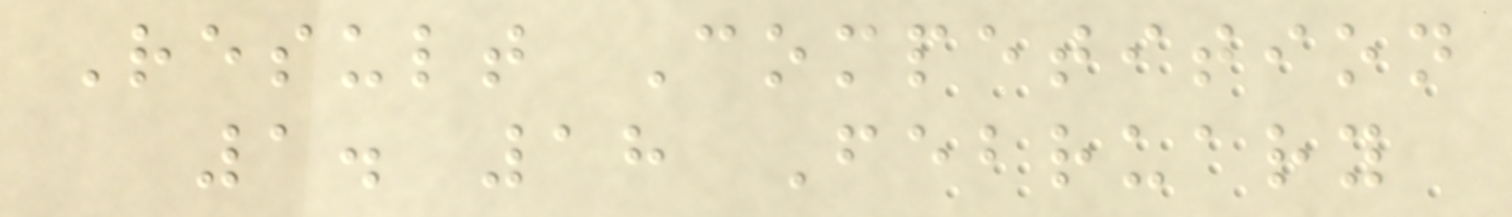Result Competition
1. 18 February
